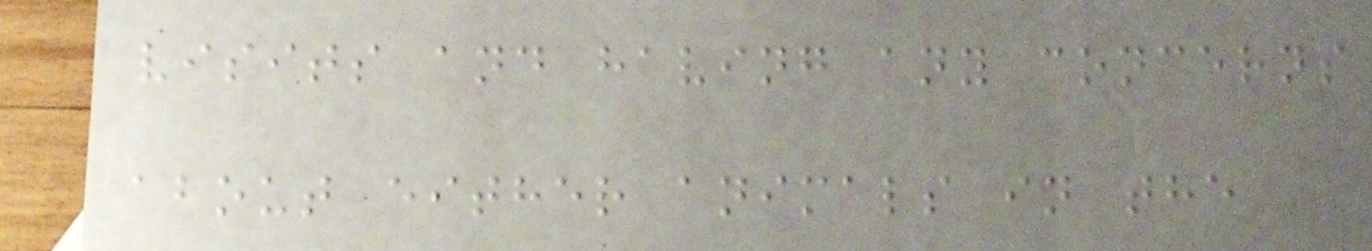visits and having any concerns
about either animals in the
